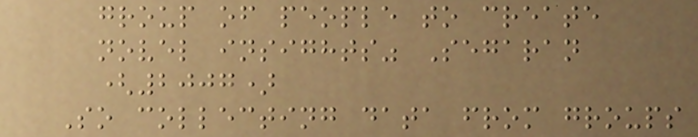group of people to create
novel insights" Segaran
(2007)
So collecting data from groups
